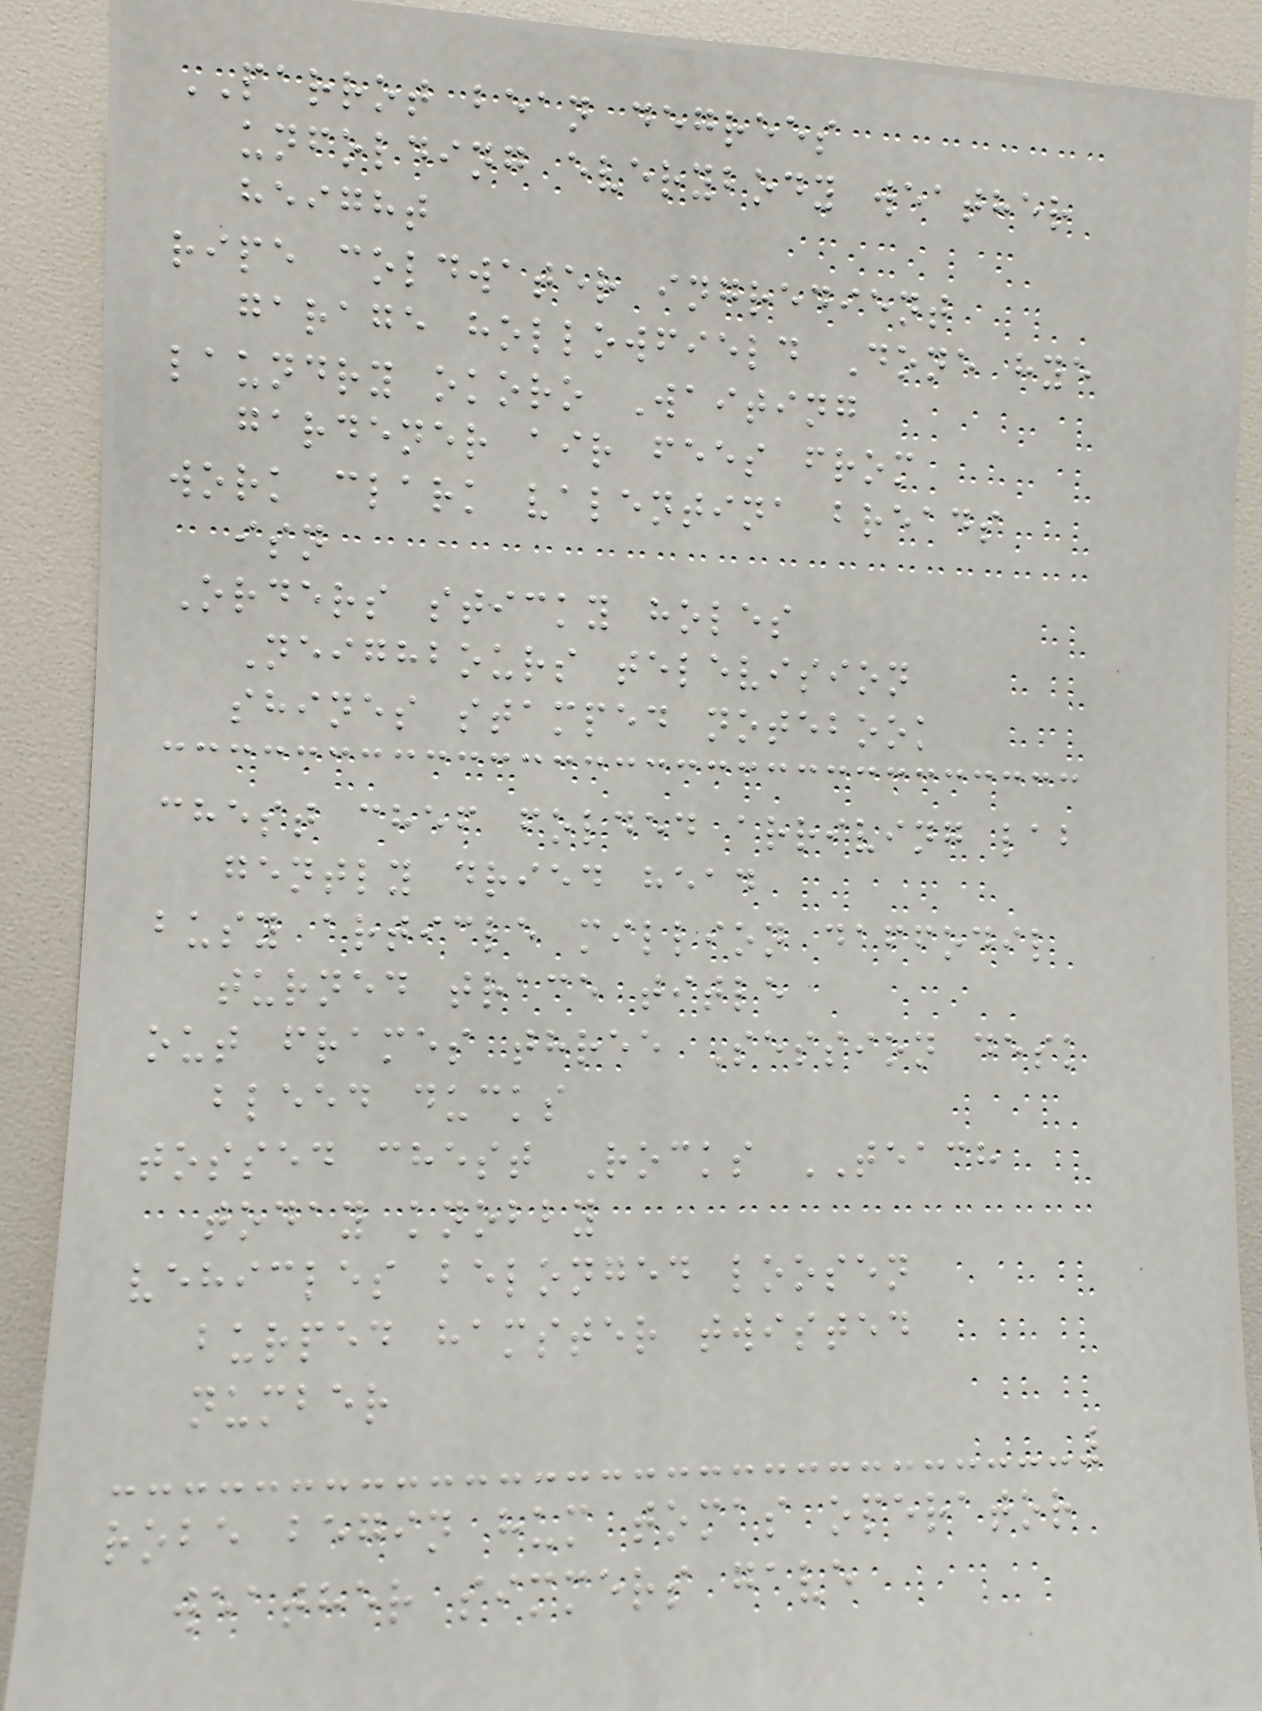PARROT bean degrees
unfolding everybody weather
height
ripe coldwater ingredient
garage hollowfield Done hye
laundry okoro Waiting
gardener air fees from
work clark valentina breads
isn
Orders sticky holes
Neighbours television
shines stamped notebook
chest chef folded arriving lab
gently dried head
busy article million daffodil
turned trace title
out frames three Session desk
bleed ducks
tossed chest Rocks TEACH
today knobby
vehicles belonged loosen
burped hamster twisted
number
robe begin hum tomas operator
weather simmers gave
